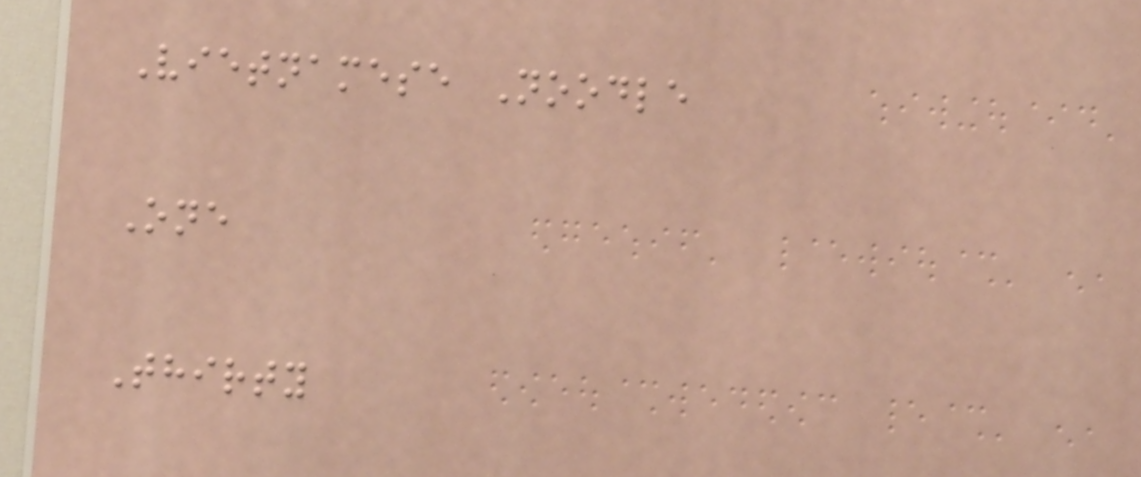Vietnamese Noodle
One
Thirty
